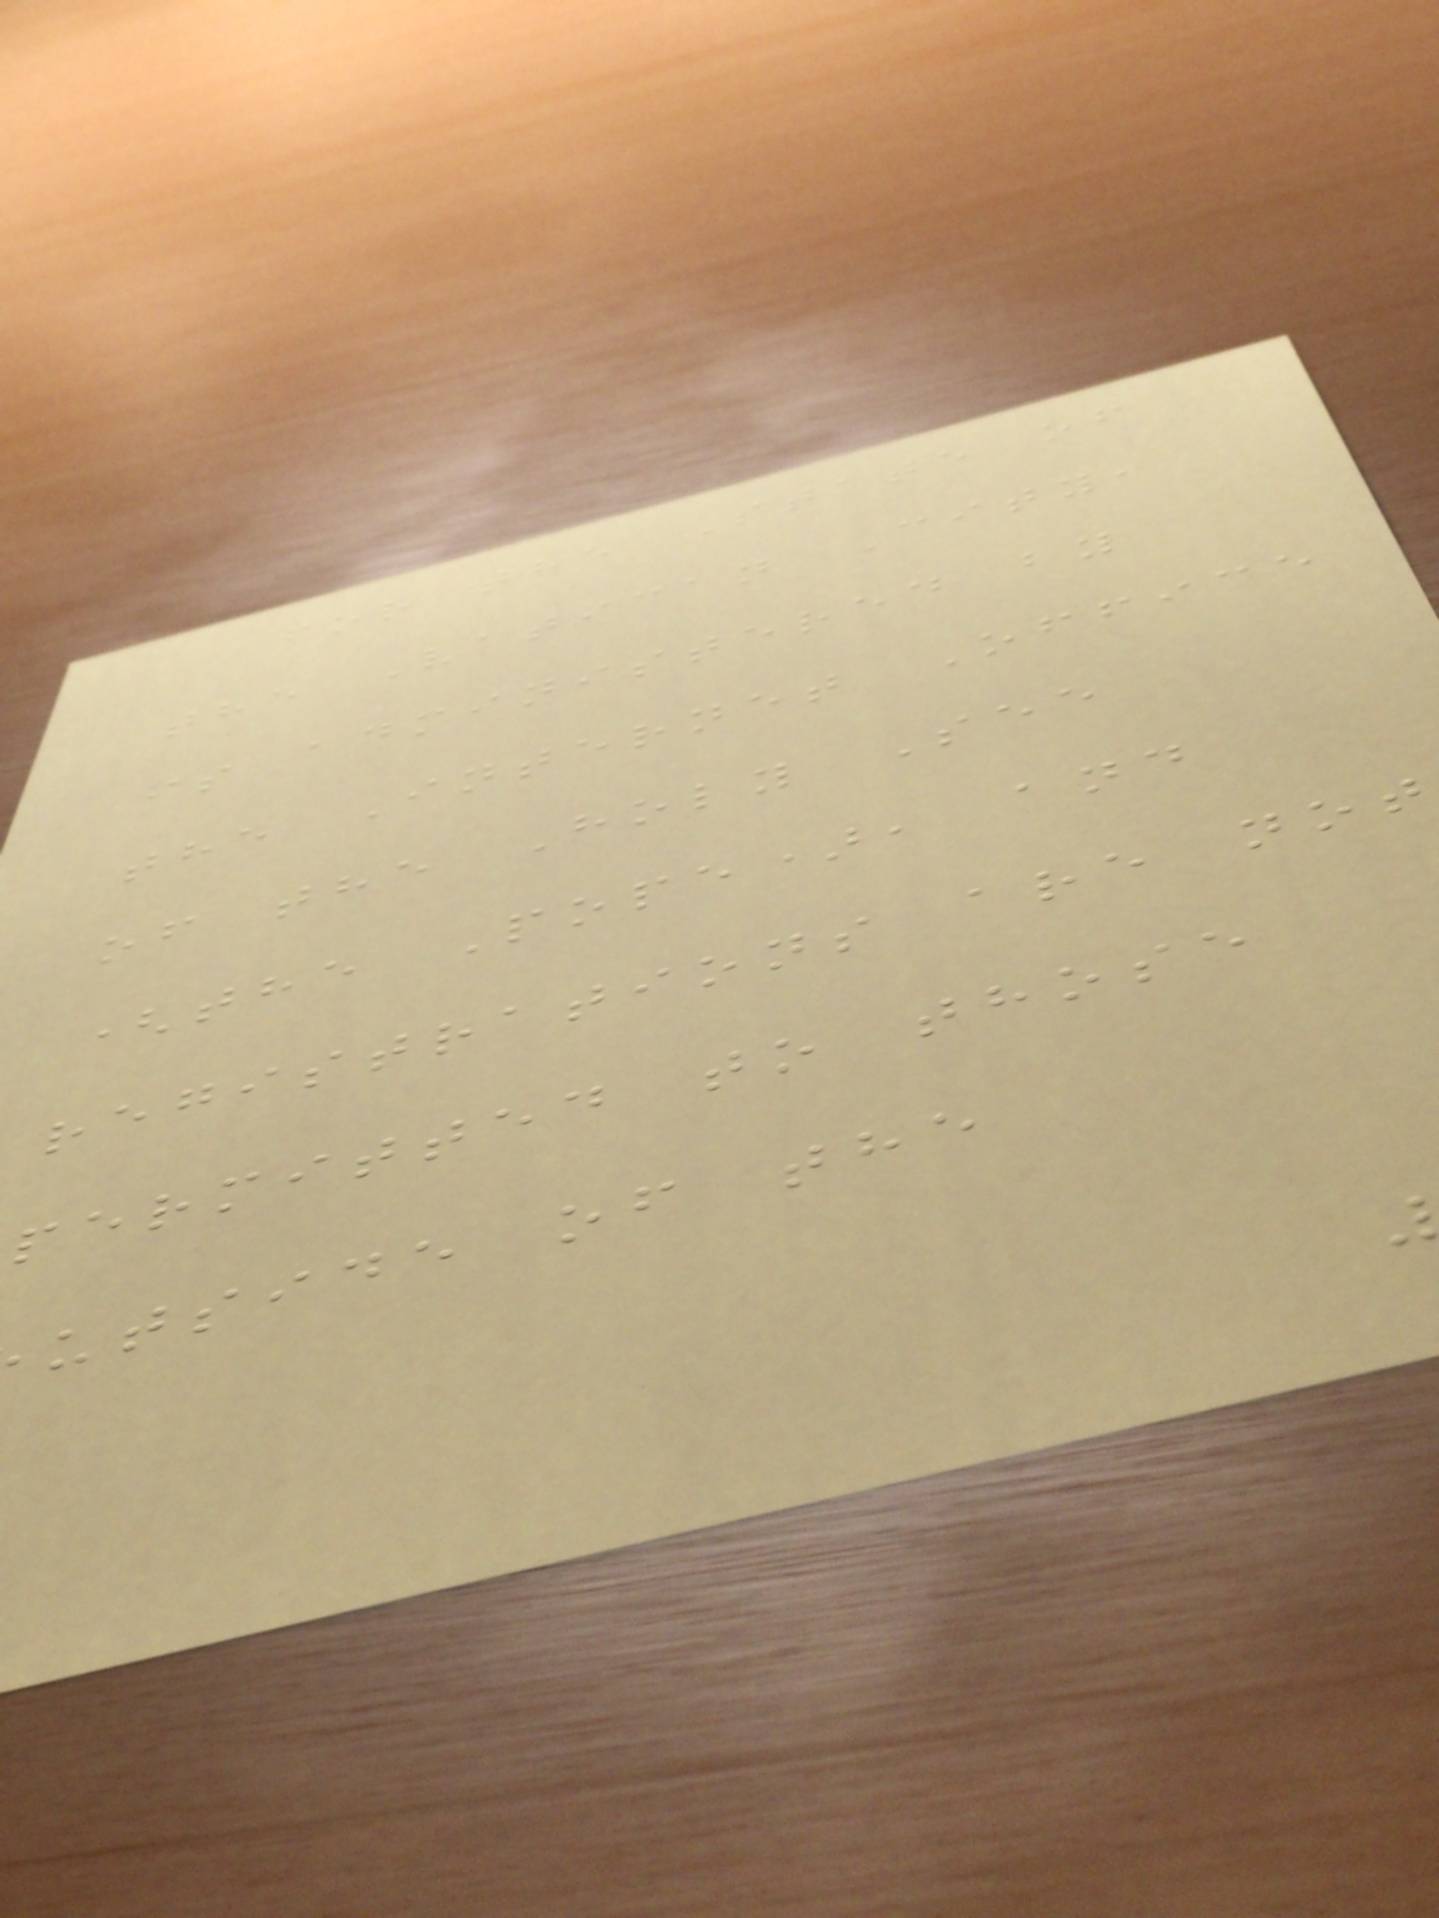for the State of
the Vatican City,
is administered by
the Internet Office
of the Holy See
(the Pope), and
registrations are not
permitted to those
utside of the
